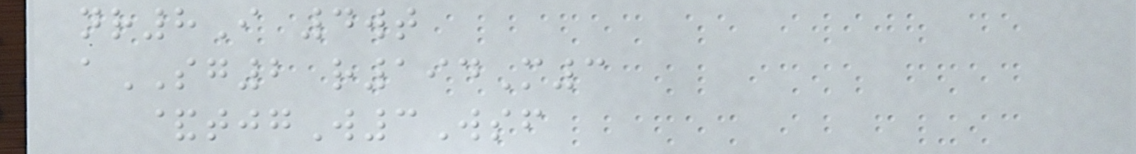nr8I 4wt
aSG2 r194M3
&tjgW3Wsf
